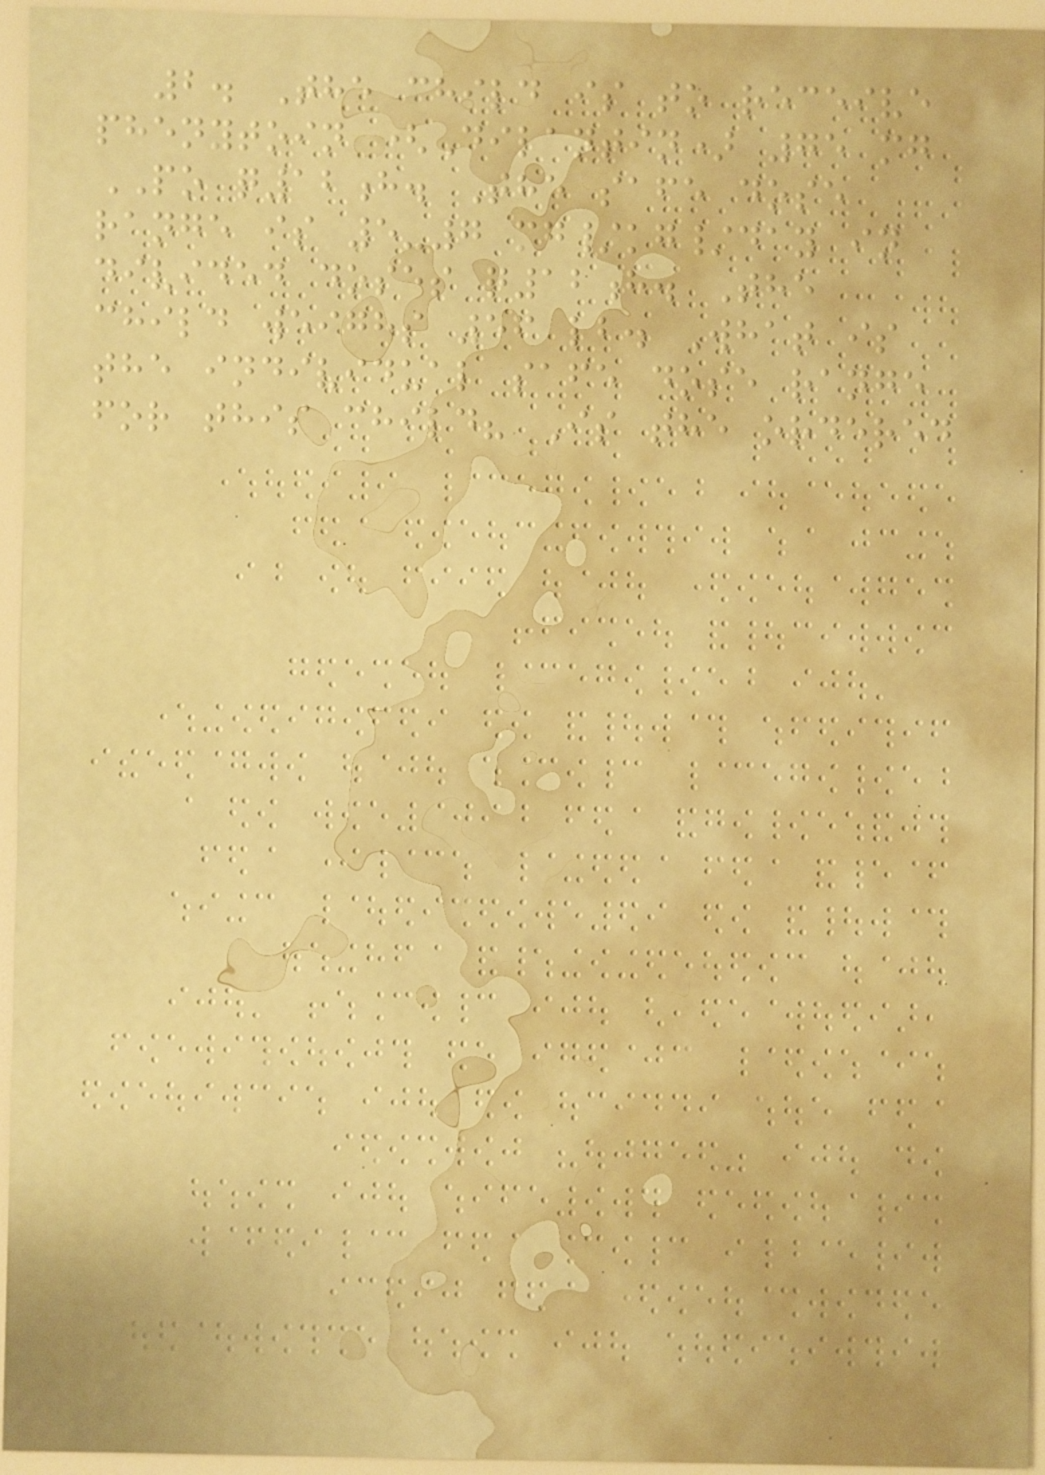2. The child is to receive
phenytoin (Dilantin) 75 mg
PO q12h. The safe dose
range is 5-7 mg/kg/day in
divided doses q12h. The
child weighs 56 lb. What is
the individual safe dose range
for this child? Is the ordered
